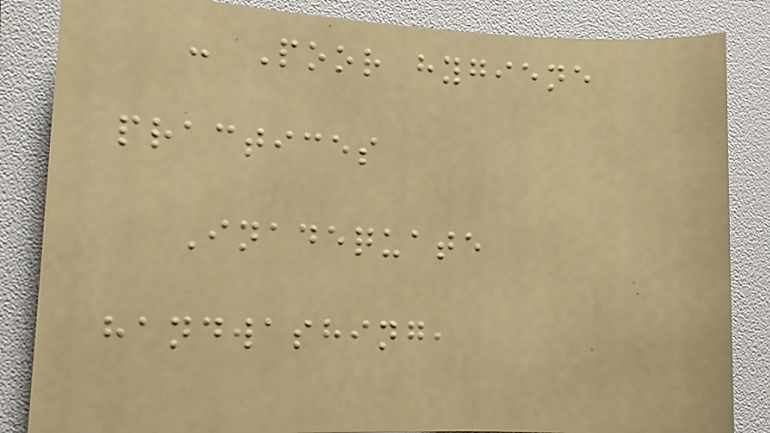- Poor hygiene
practices
Inadequate
handwashing,
